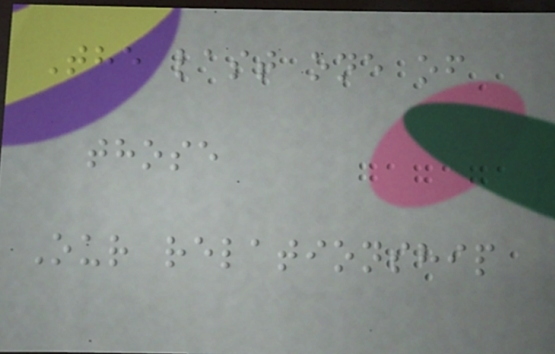The last one of
those
Our relationship
